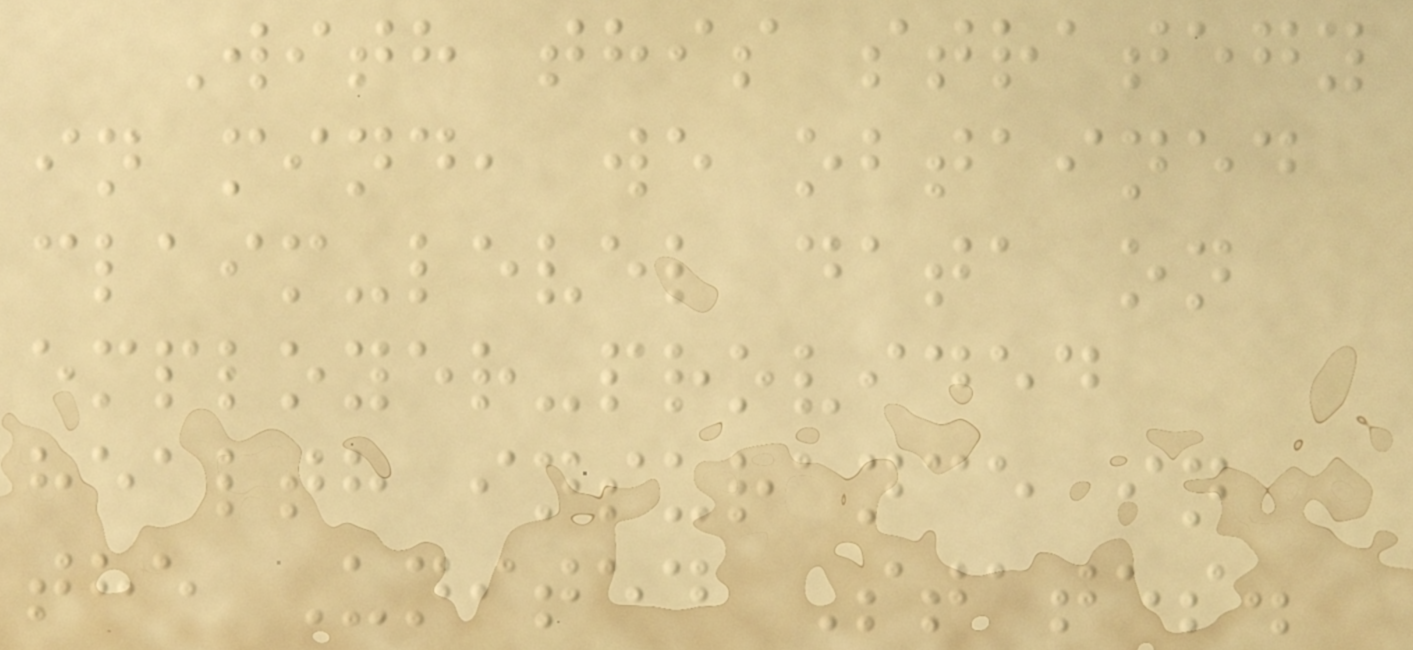With this strategy
in mind, we obtained
claim-level data on
employer-provided
health insurance in
the United States.
